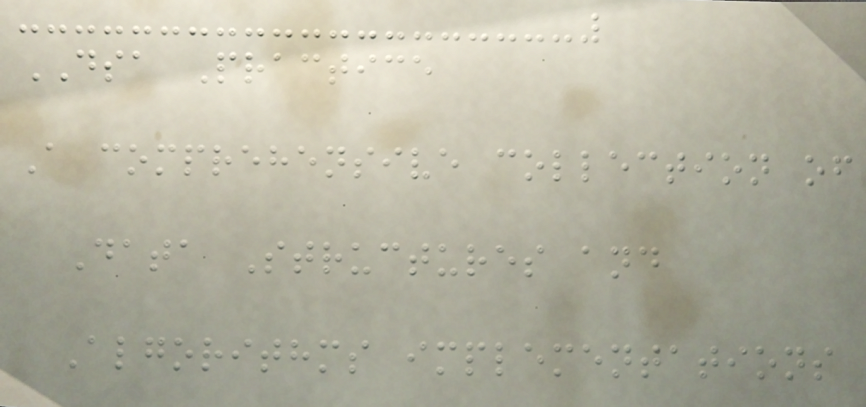DSA Practice
A comprehensive collection of
Data Structures and
Algorithms implementations
